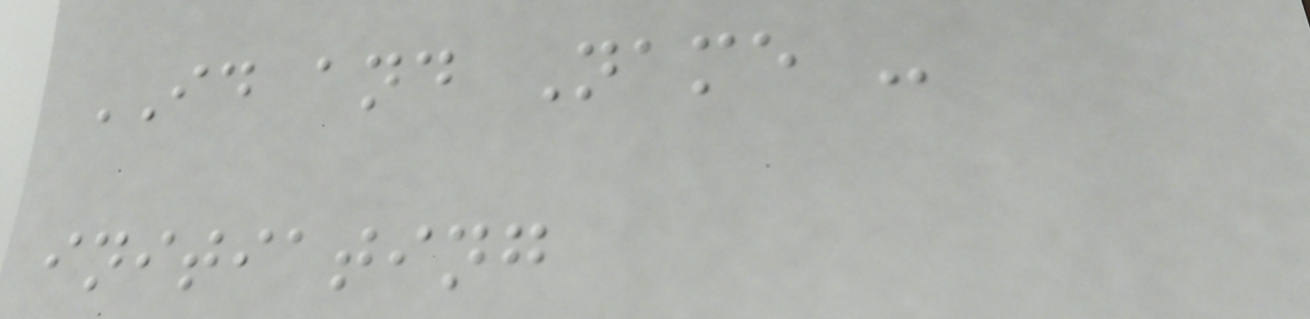ID and Name -
initiating
